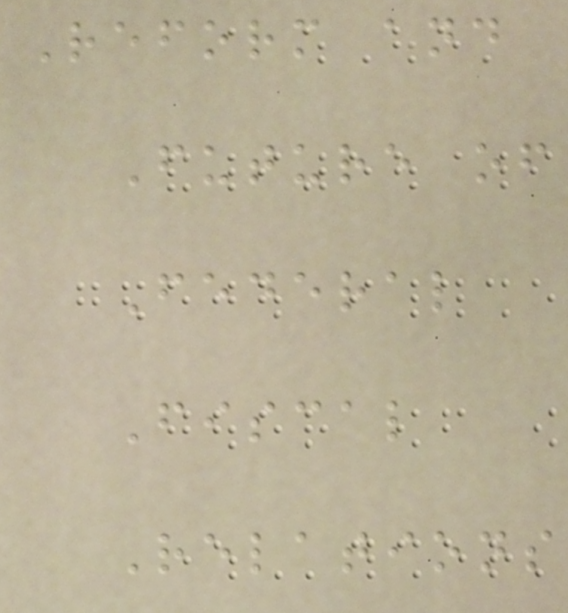Reform and
Future of
Federal
Fiscal
Relations
